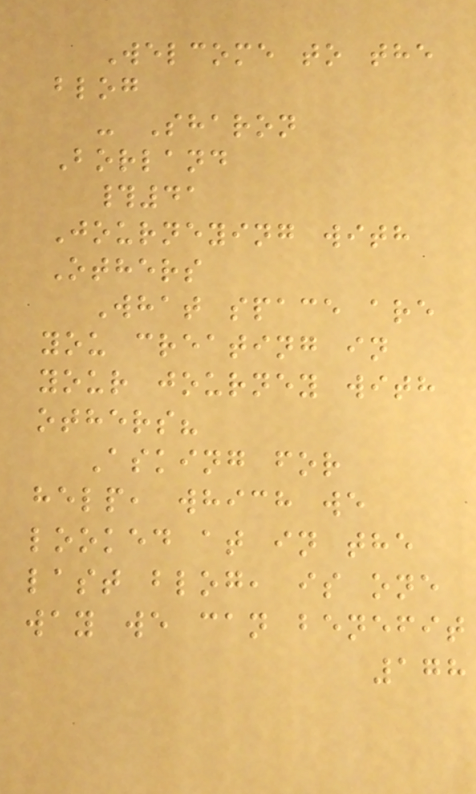Welcome to the
blog
- Sharon
Borland
#41
Journeying with
Others
What space are
you creating in
your journey with
others?
Asking for
help, which we
looked at in the
last blog, is one
way we can benefit
178
